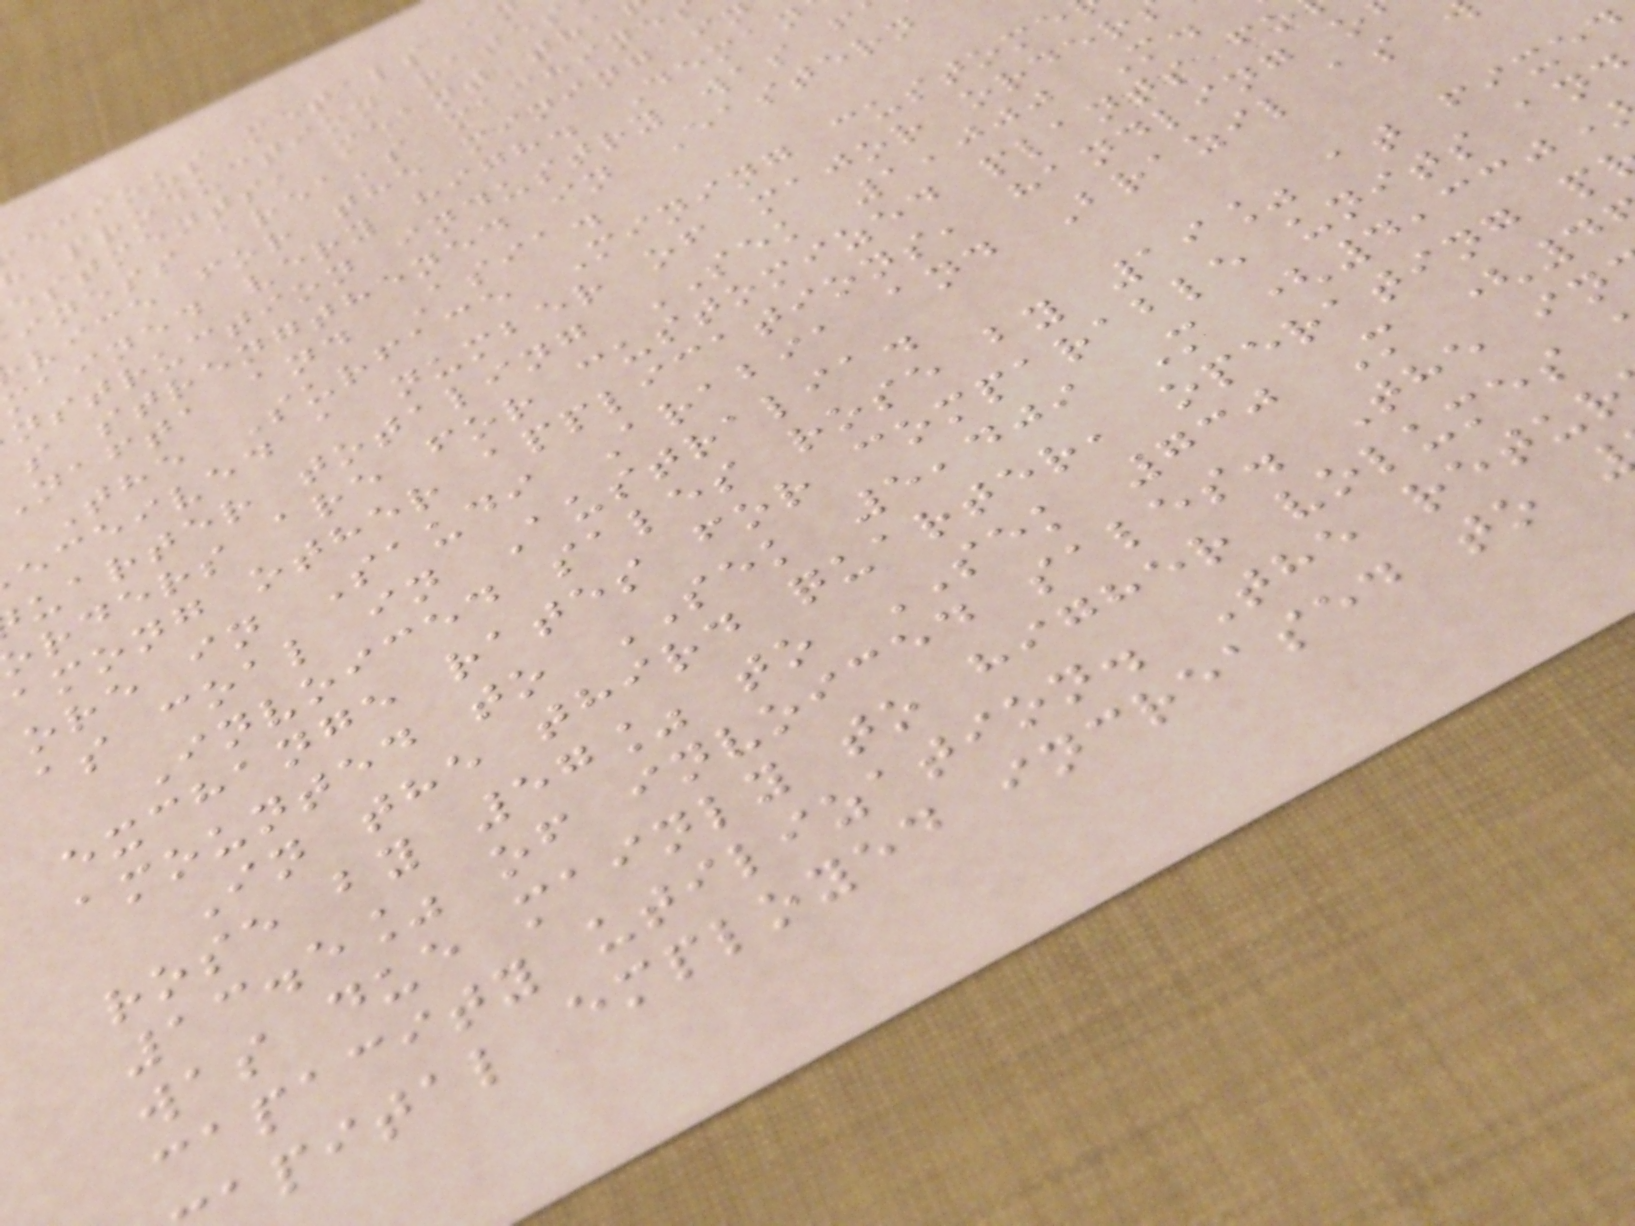ecious metals a
production rates
estments, meant tha
iness area's machine
vice for the mining in
mained very high. Deman
nstruction industry was f
s strengthened in Eastern
nafta and Asia.
The Surface Mining custome
eceived a number of major order
uarter totaling SEK 1,000 M.
rders are for customized plants fo
among other applications, handling o
ore in Saudi Arabia and Brazil as
as coal in Australia.
Invoiced sales rose by 19% at fixed
exchange rates for comparable units an
amounted to SEK 5,409 M (4,330
In the third quarter, operating p
rose by 57% to SEK 730 M (4
13.5% of invoiced sales. The in
was due mainly to higher volumes
capacity utilization. The retur
apital employed increased to
